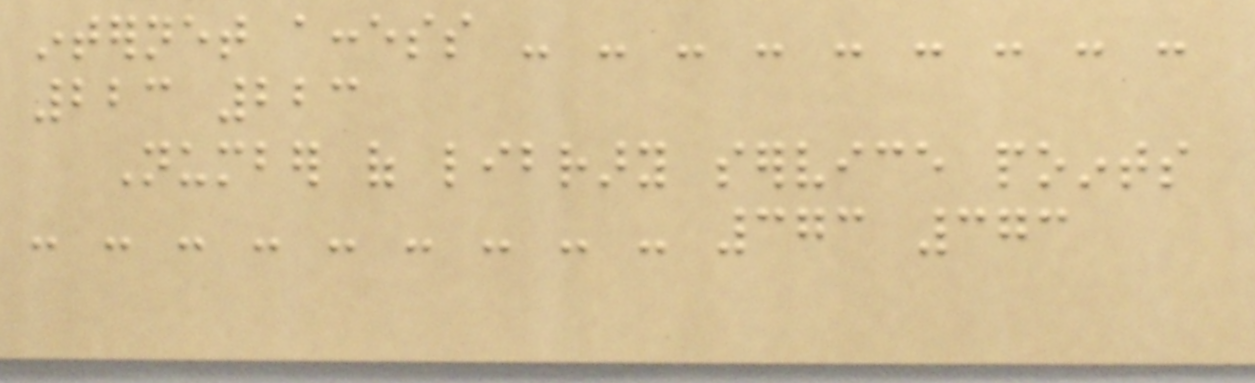internet access - - - - - - - - -
223 223
Number of library service points
- - - - - - - - - 373 373
